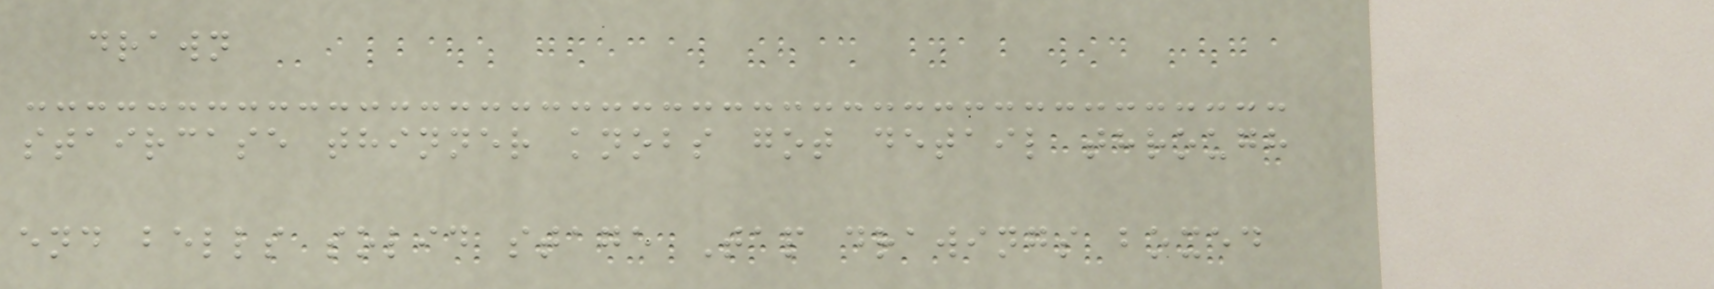drawn
staircase thinner knobs got detail through
end bells solid stage Tap drawings boxed
